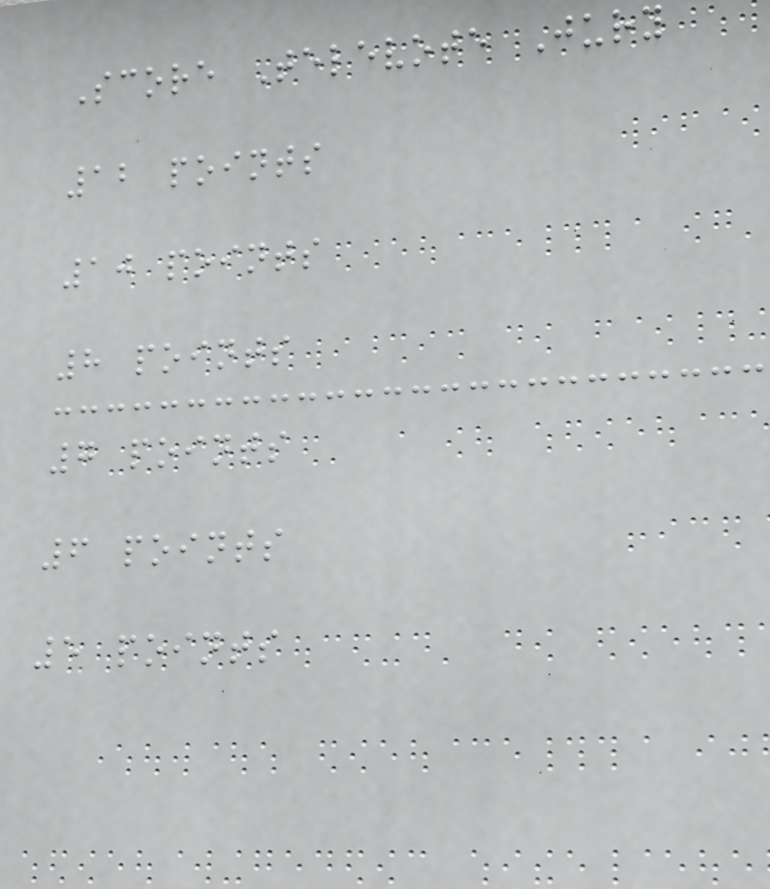Score Televote Jury
12 points
10 points
8 points
7 points
6 points
5 points
